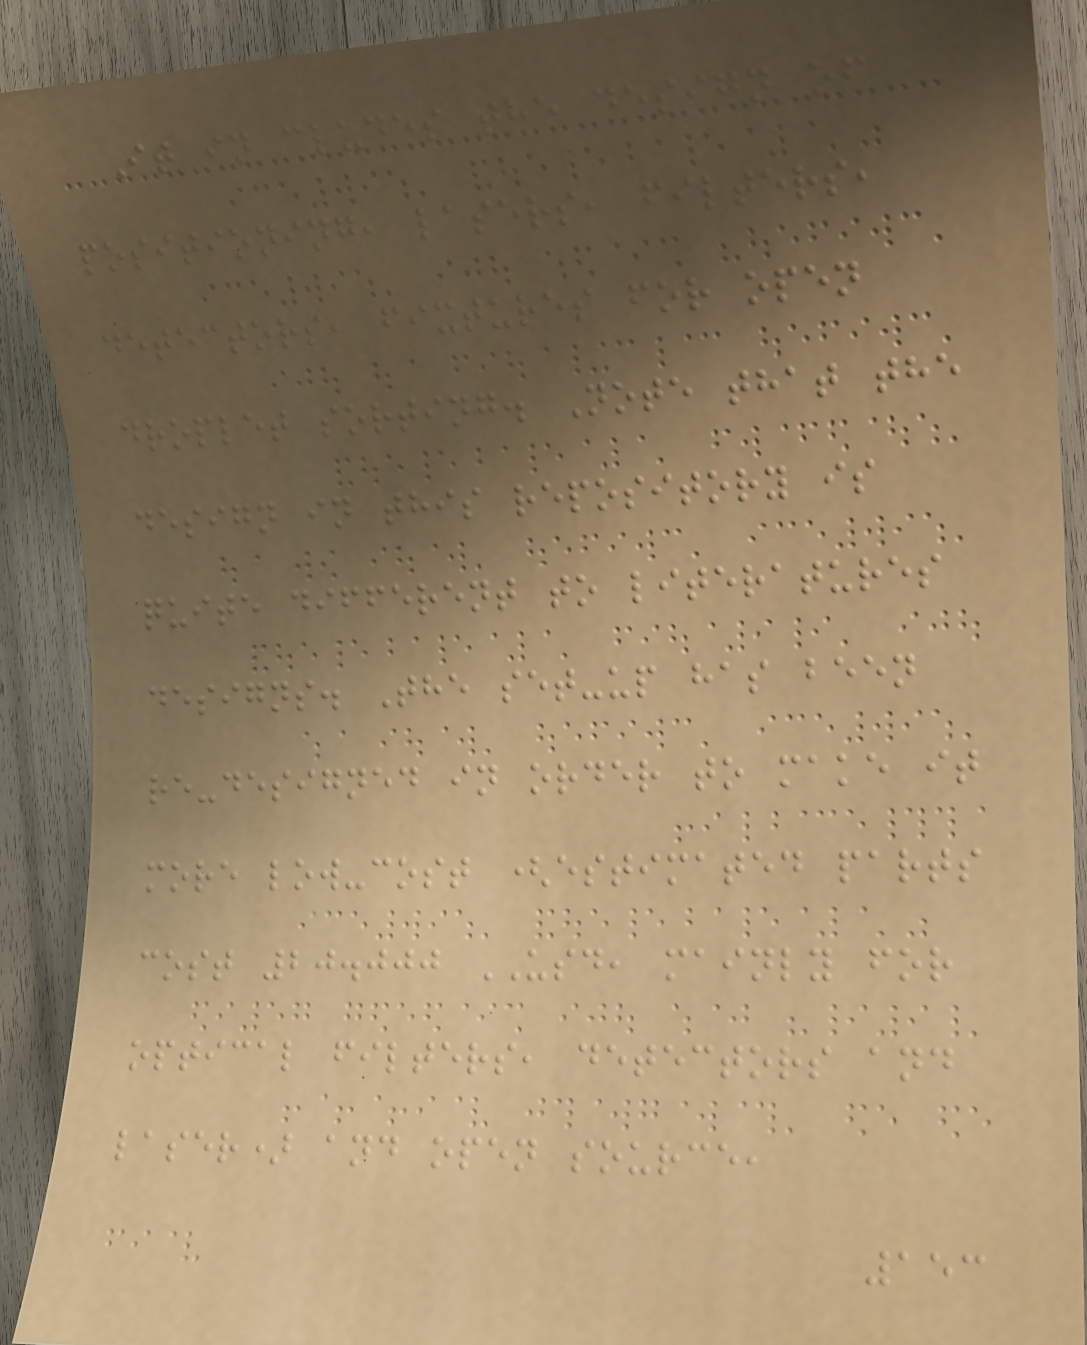It in cludes the design of
positioning, lasers, filters,
detectors, fixtures for open
droplet sorting. Note that the
design in this repository is
quite different to literatures
designs. The set-up has been
re-designed in order to make it
more low-cost (estimated parts
cost 20.000 USD, mainly for
optical filters, detectors and
laser) and open source,
153
